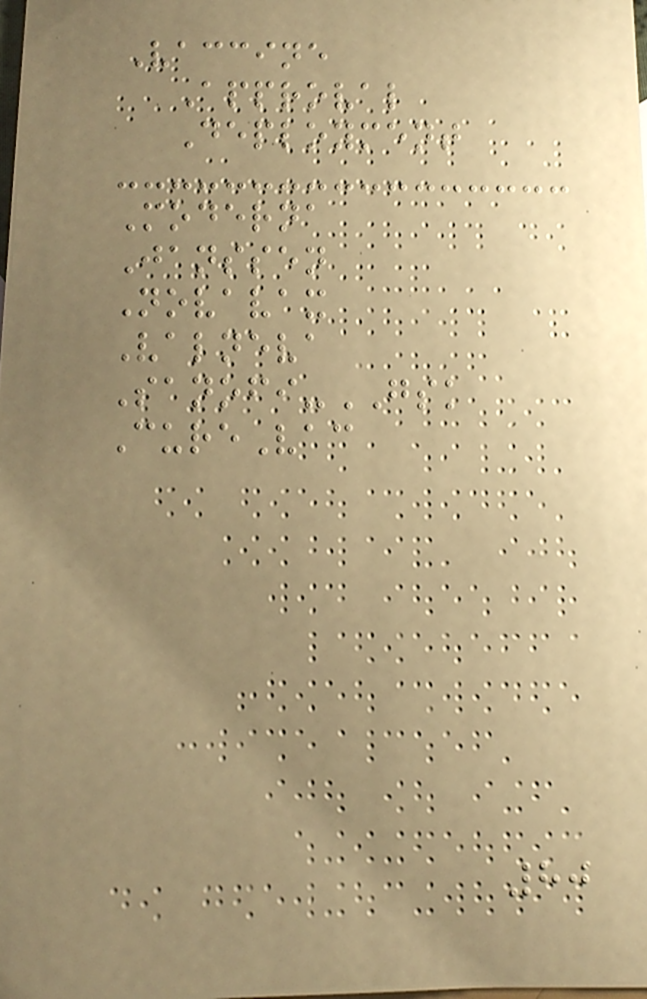Vaccine
Approval
Deployment
Moderna
Janssen
Novavax
Valneva
Sanofi-GSK
CureVac
80
